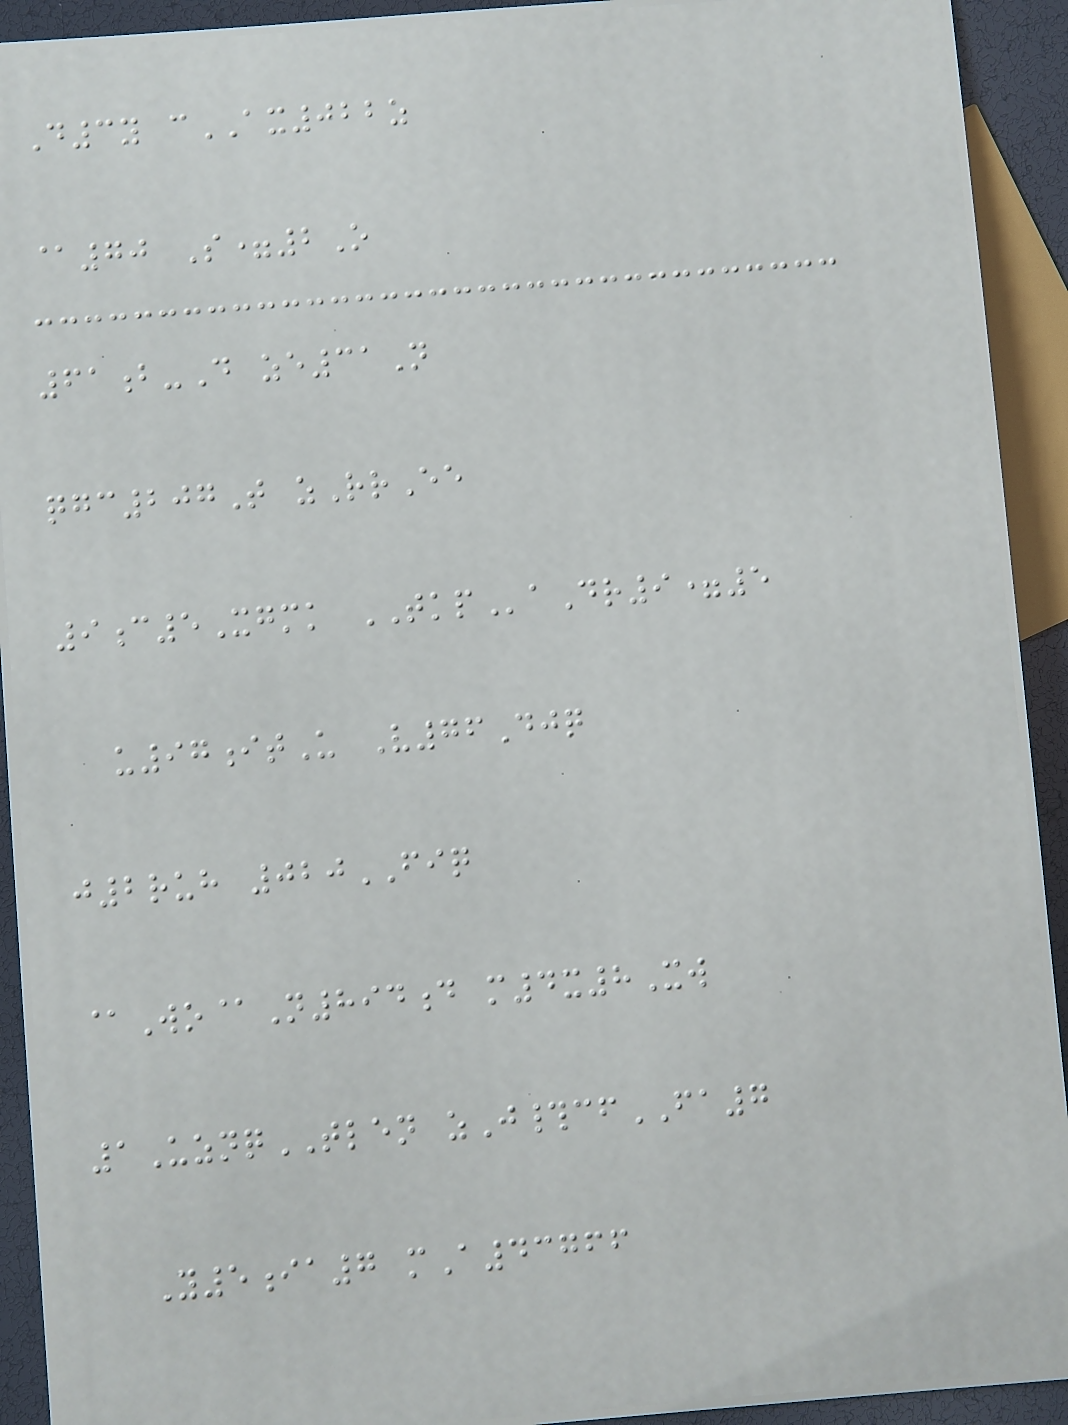D3y cAX022z
@70 S=2O
61b-D ze31N
qgc207T zRrEe
9c5Xgmk TKPaDr9=5
u97itU V76Djq
j2ruh 020FIQ
@Wo@N894d m4x8Xw
1UznqTLEN zJ#cfFA7
Y5ia7 mA43766
